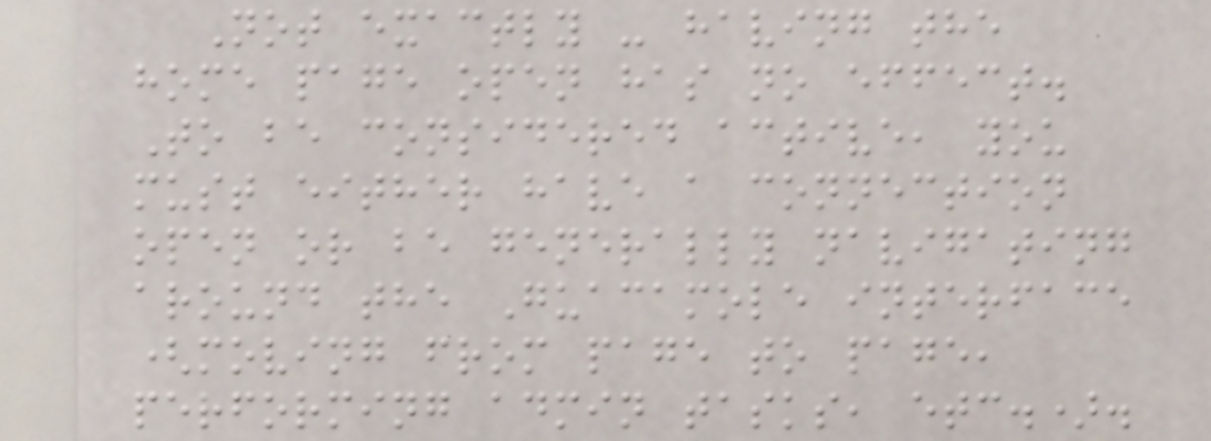Not exactly - having the
home page open has no effect.
To be considered active, you
must either have a connection
open or be generally navigating
around the Guacamole interface
(moving from page to page,
performing admin tasks, etc.).
